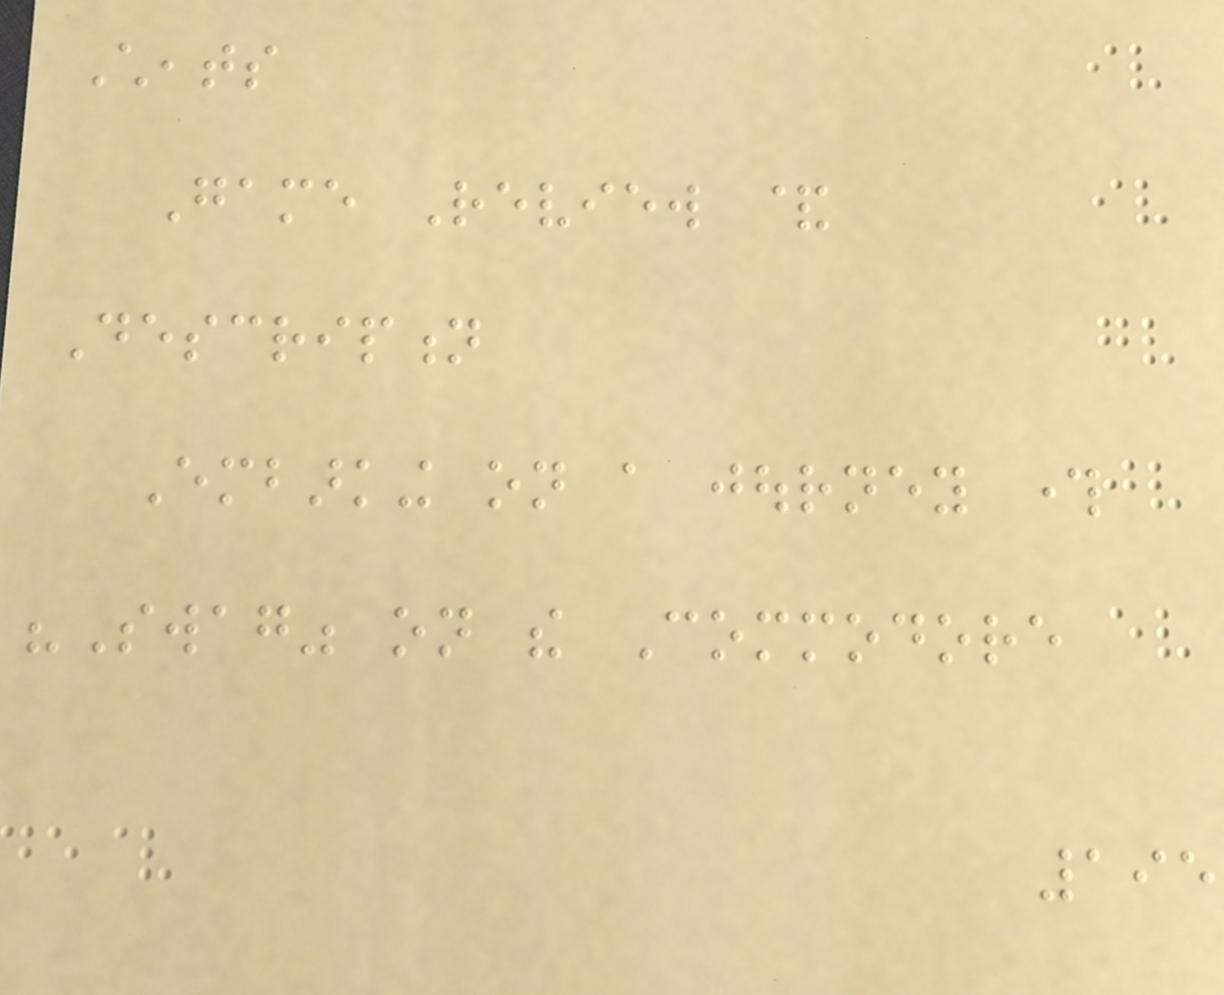Cheats
Game Review &
Description
Embarking on a journey through
"Swag" on the Commodore
195
